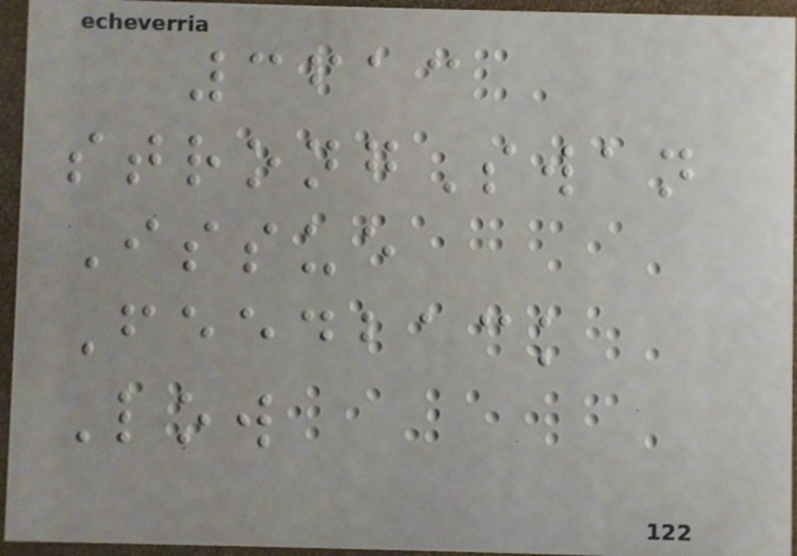3613
strongSwan
Issue
Feedback
Low
